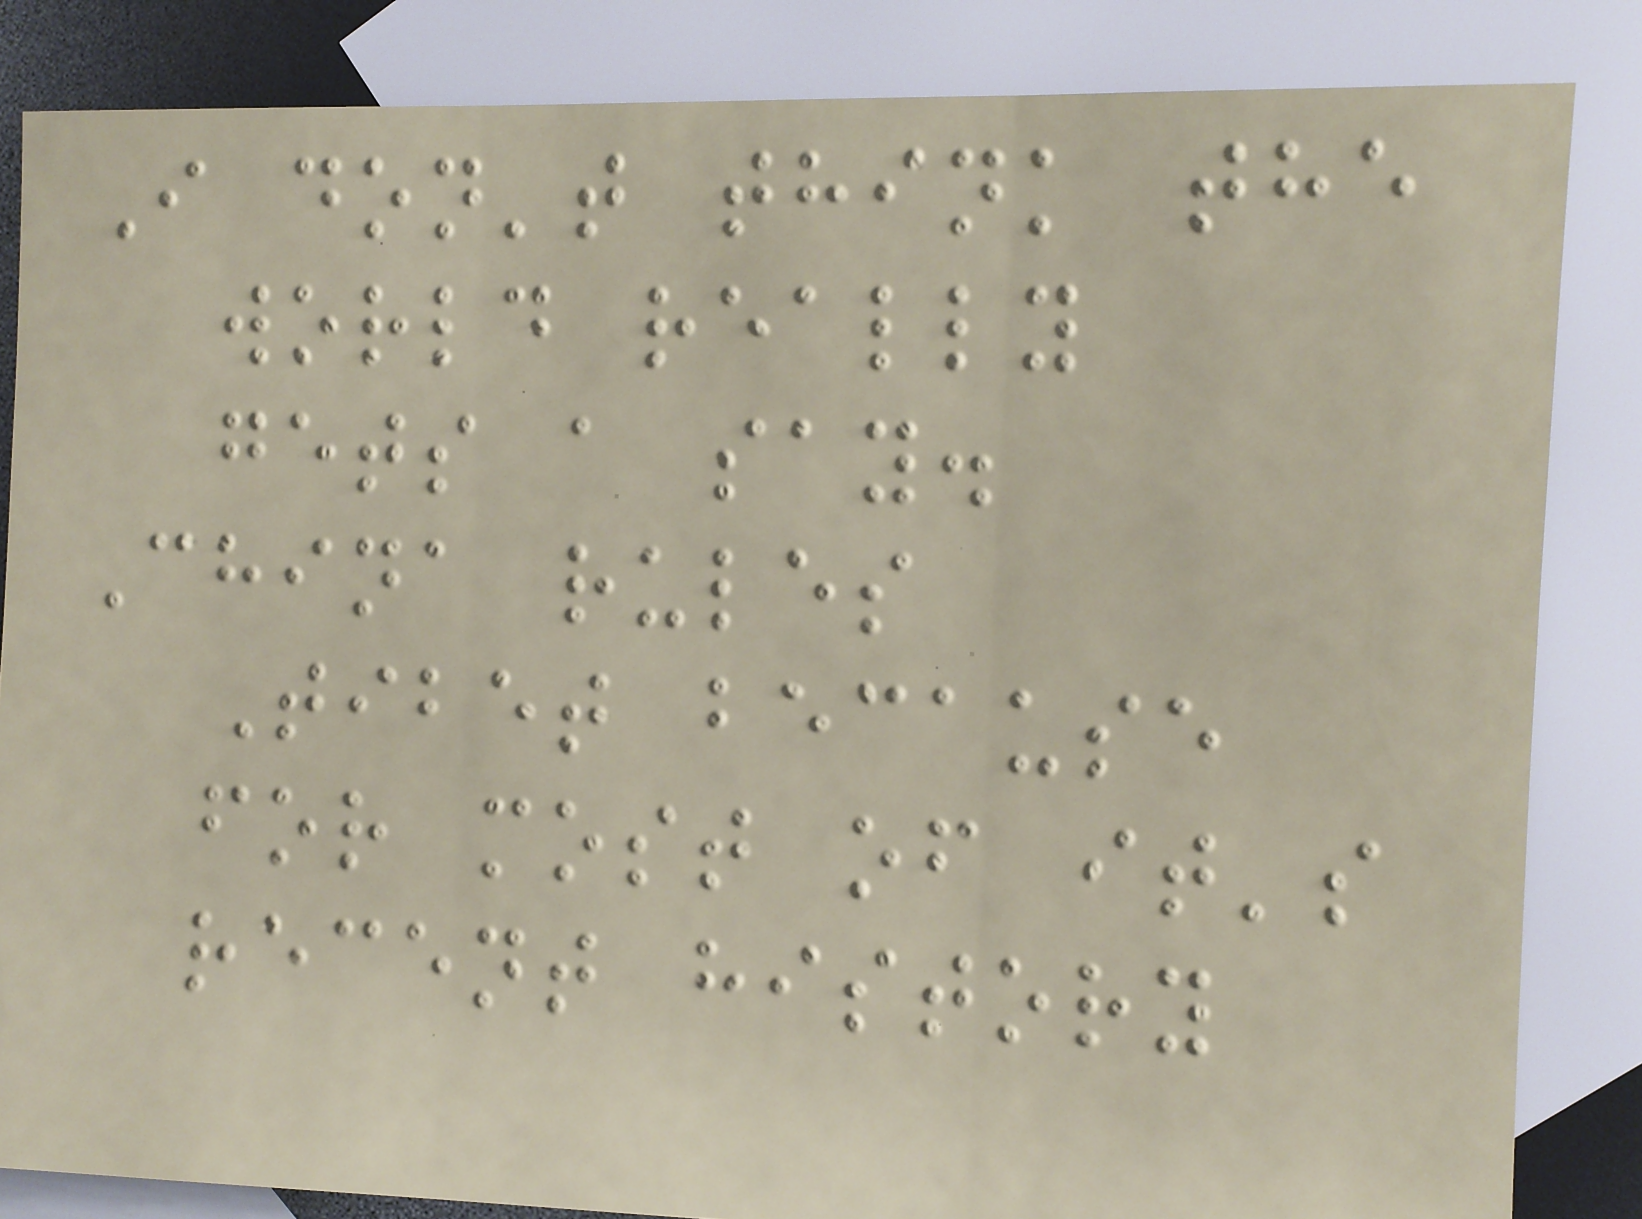I don't think the
world really
gets a say.
China rules
Tibet because
for most of it's
recent history
